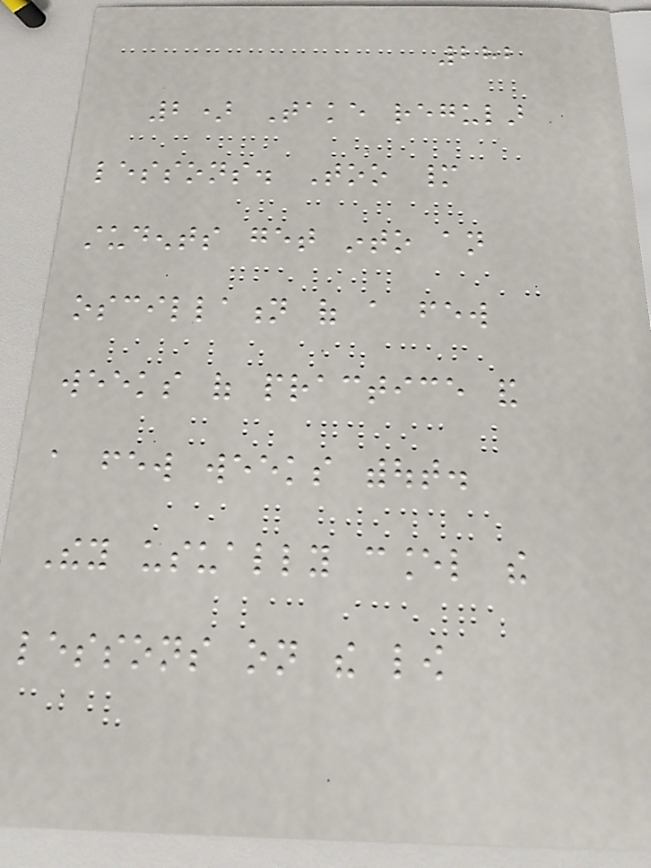282
2) Take regular
lessons. Too many
students get into an
oscillation of a few
weeks of practice and
a few weeks without.
They usually cancel the
lessons on the low
